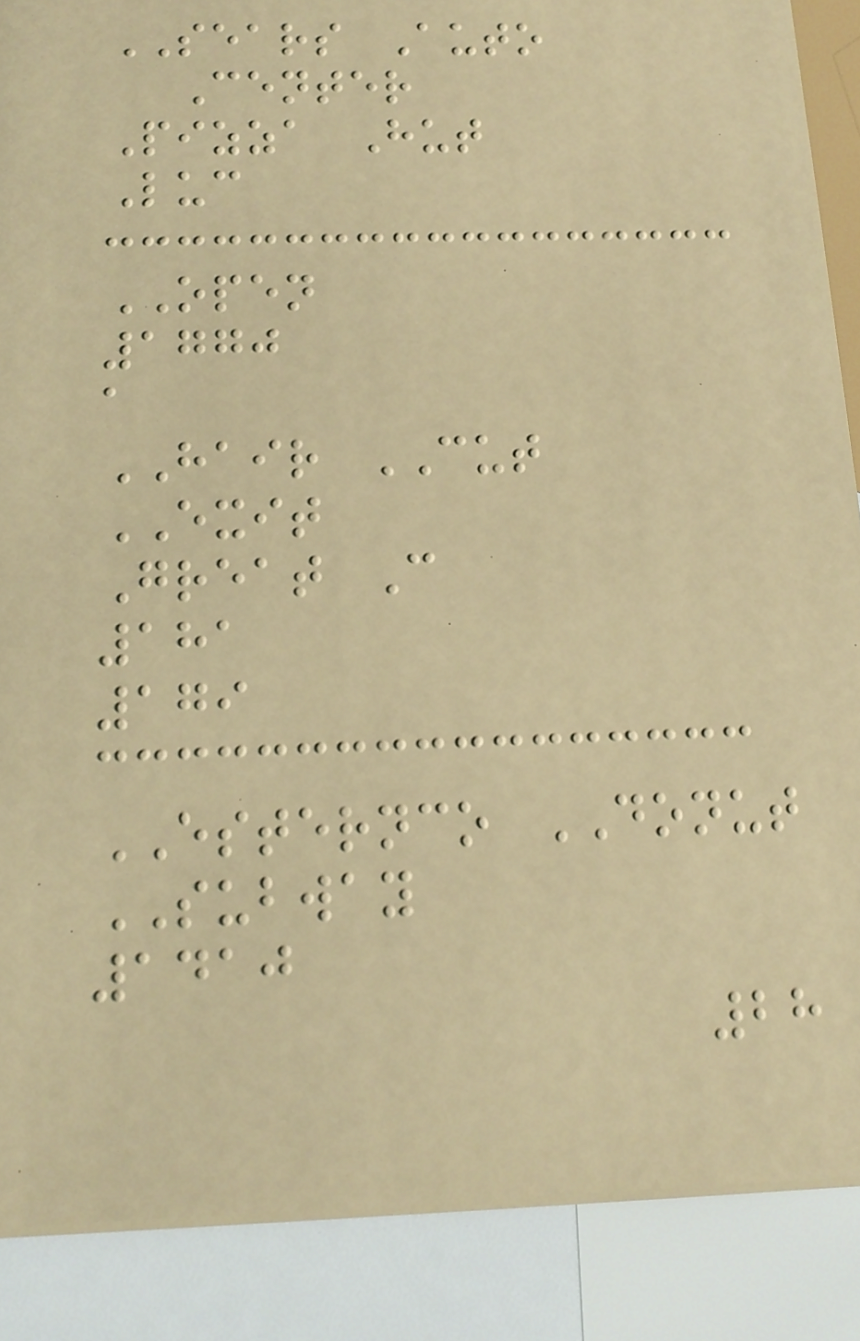SEARS Auto
Center
Pizza Hut
Luc
OPEN
1770
a
HAIR CUT
EXIT
Great C
181
179
ESTERNCO DONUT
SUBWAY
1410
28
